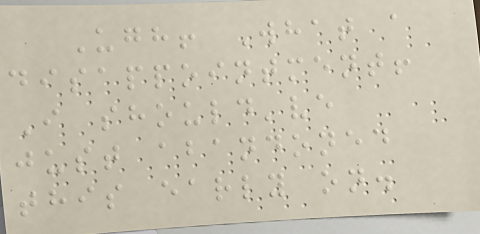Ugh! What a
disappointment!
I should've
just abandoned
this early on.
